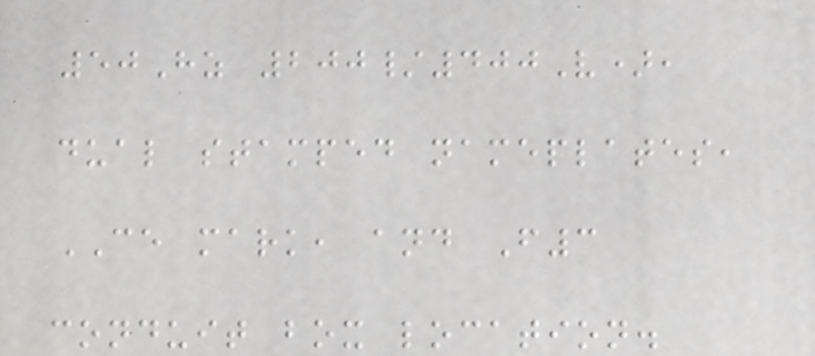50Hz 200/400V),
dual stamped nameplates,
CE mark, and F3
conduit box location.
